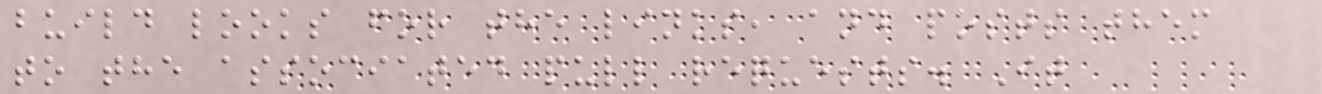build looks for the links, and posts them
to the associated pull requests. It
